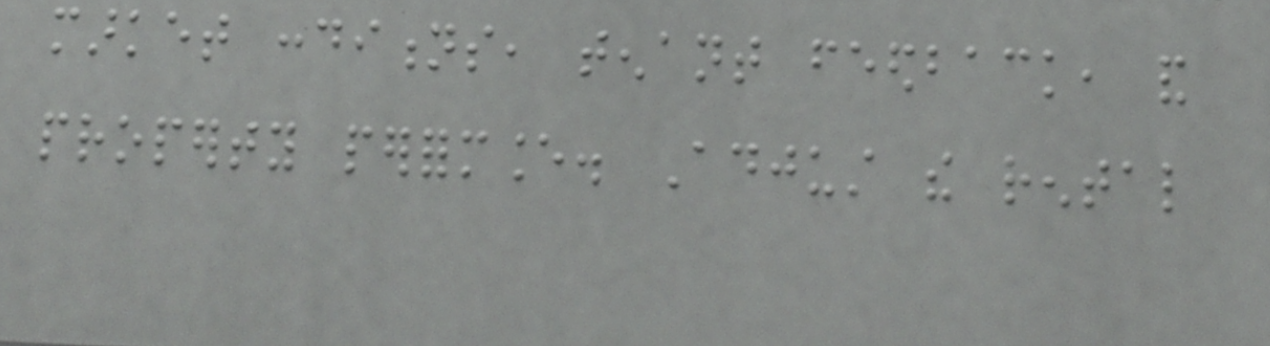market conditions, tenant feedback, and
property performance. Adjust the rental
